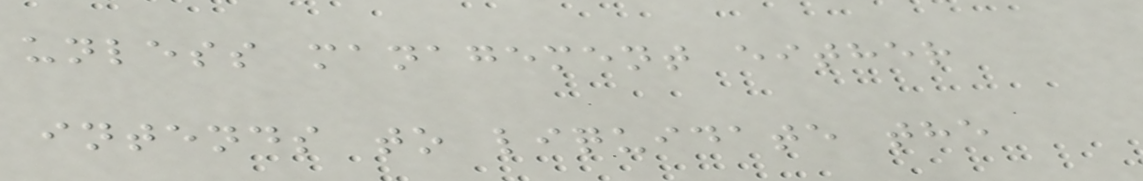unless management either
intends to liquidate the
